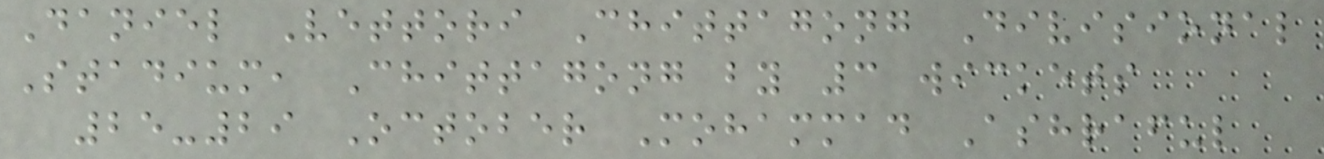Daniel Vettori Chittagong Divisional
Stadium, Chittagong by 3 wickets
25-29 October Mohammad Ashraful
